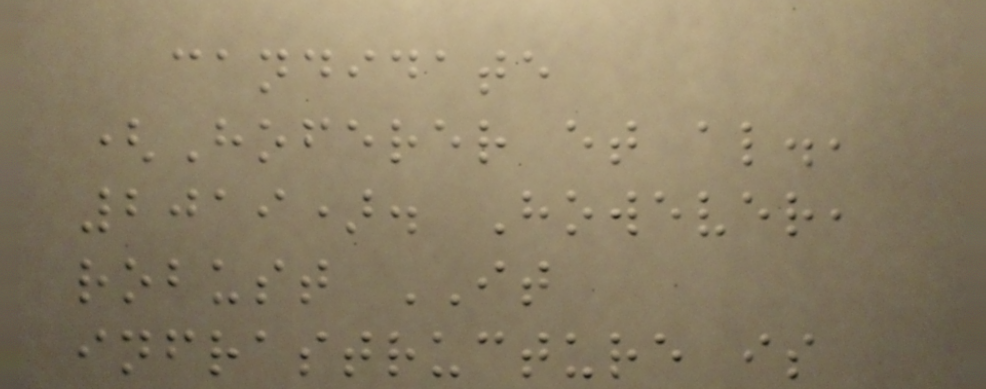candidate
(Hoferer et al.,
2019). However,
robust IT
infrastructure is
